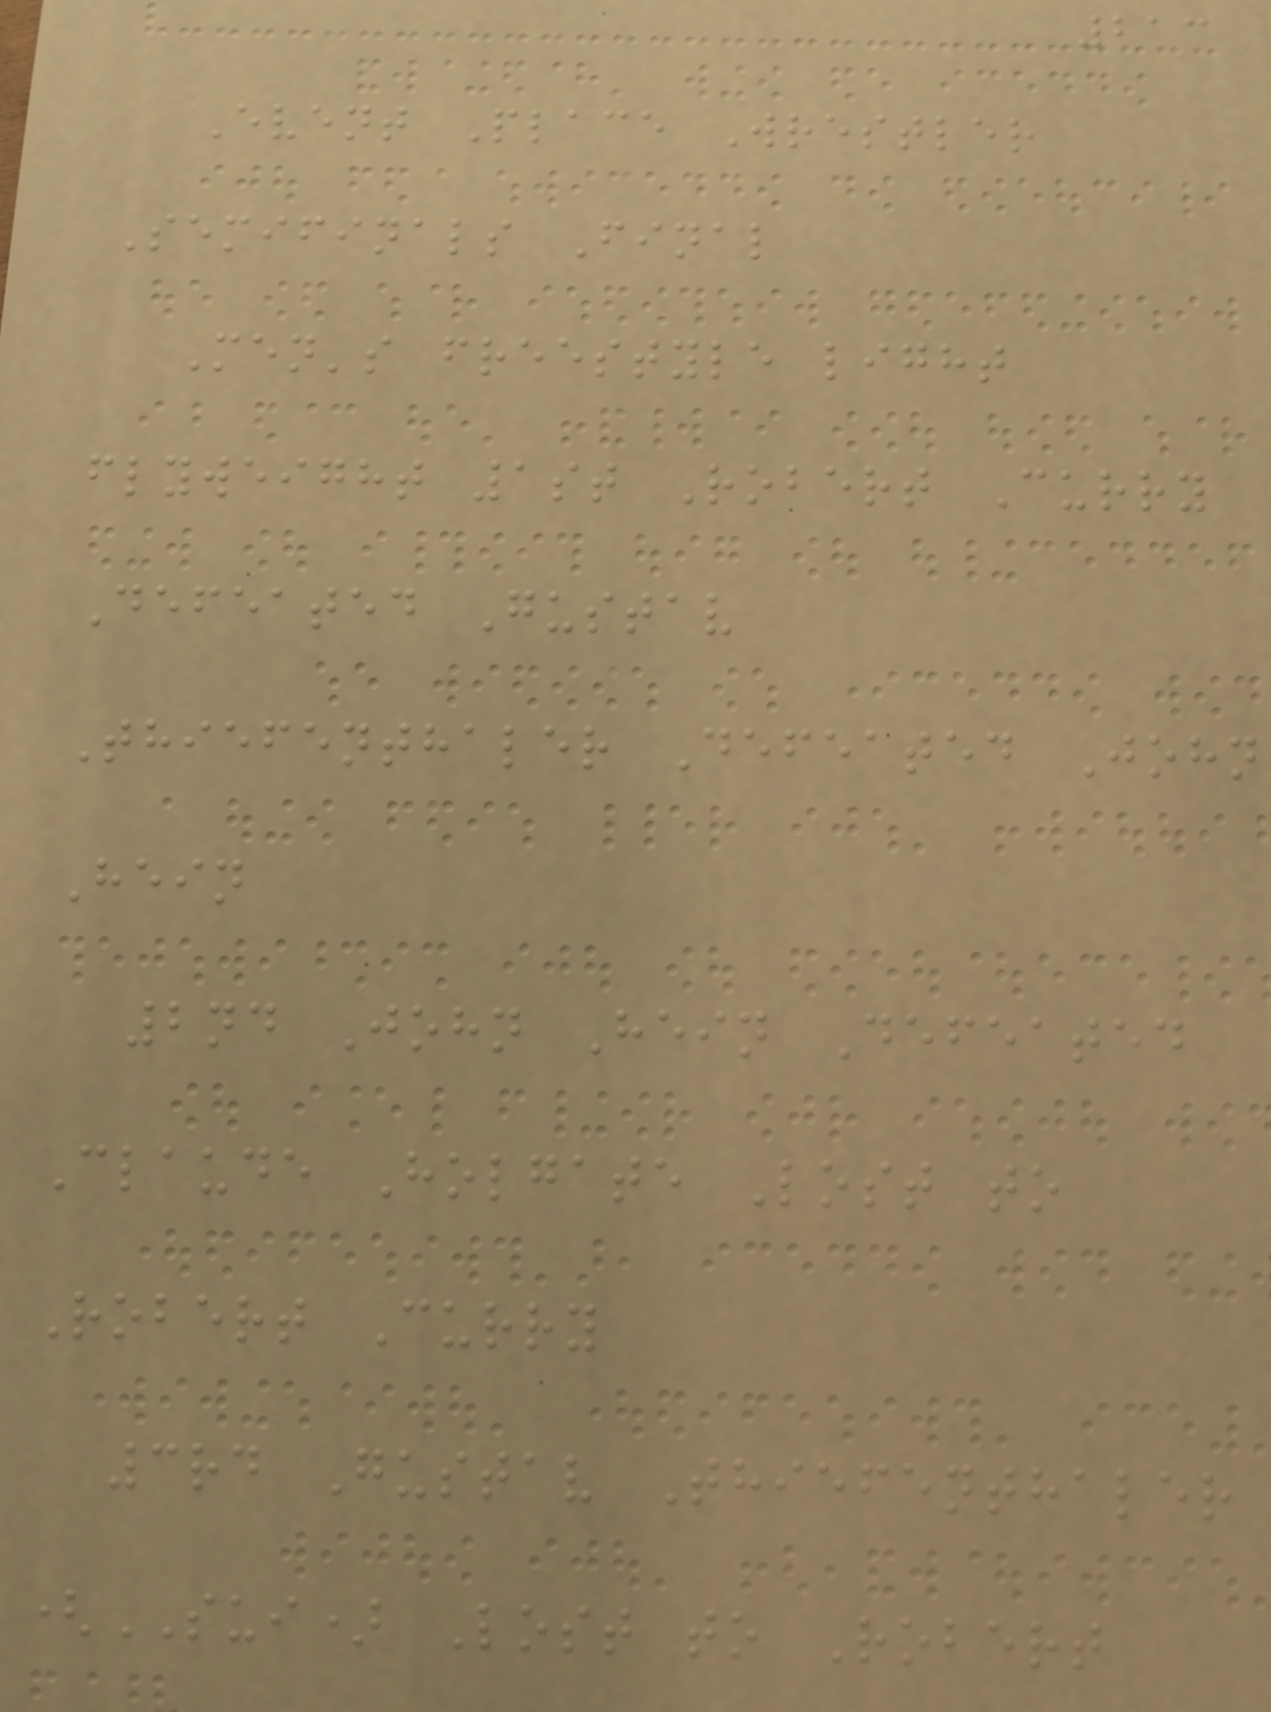213
Event Place Wrestler
Semifinals Final
Men's freestyle light
flyweight 1st Robert Curry
Defeated Gustav
Thiefenthaler Defeated John
Hein
2nd John Hein Defeated
Claude Holgate Lost to
Robert Curry
3rd Gustav Thiefenthaler
(SUI) Lost to Robert
